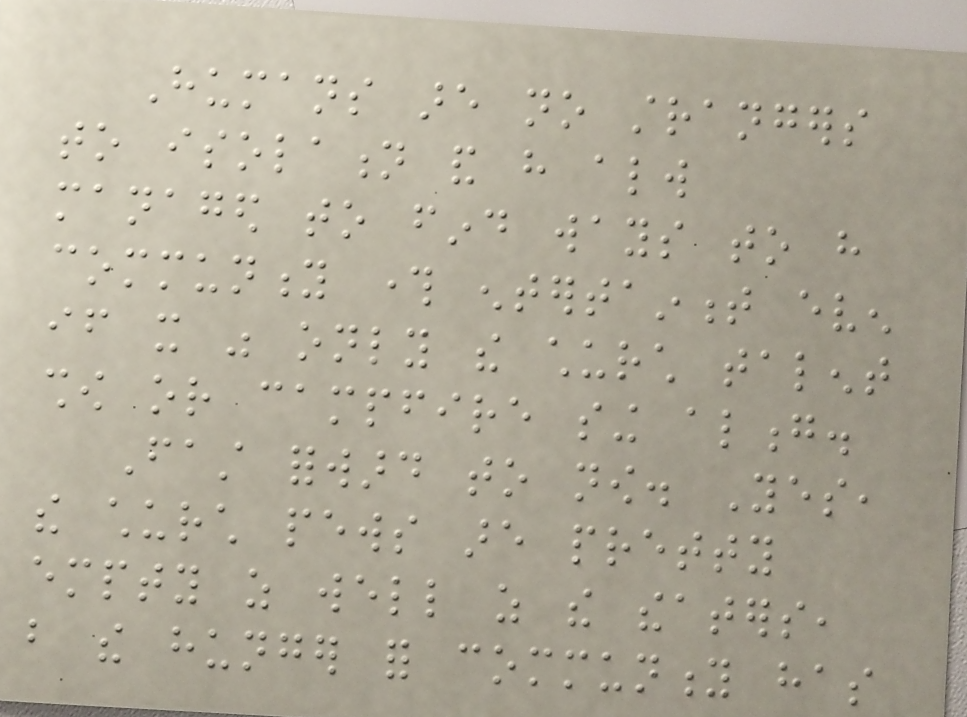Humans are no strangers
to isolation and have always
managed to find ways to have
community through entertainment even
if it was only the church talent
show or campfire sing along.
Fast forward to now. Yes,
the church pews are pretty
empty as well as the theaters,
but the hunger for community has
